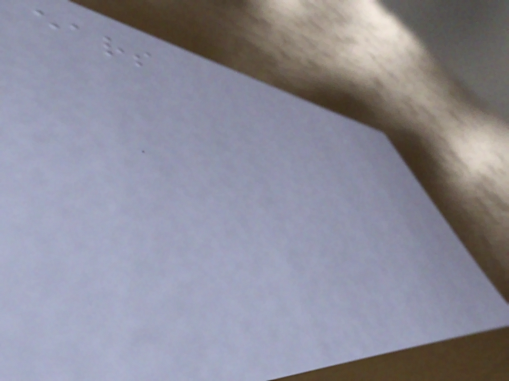ears
